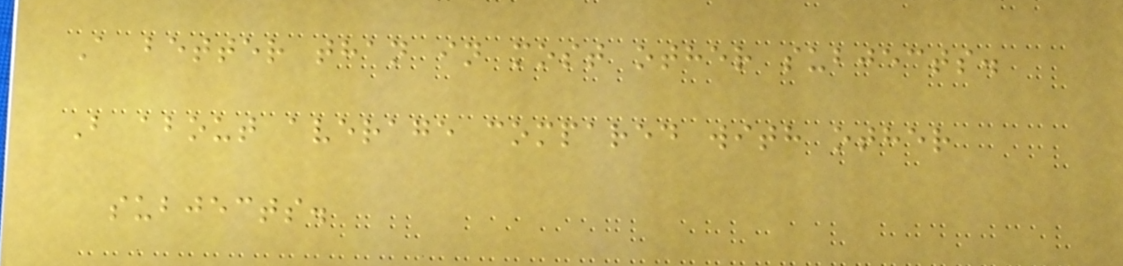A better than in most other subjects.
B about average compared with other
subjects.
